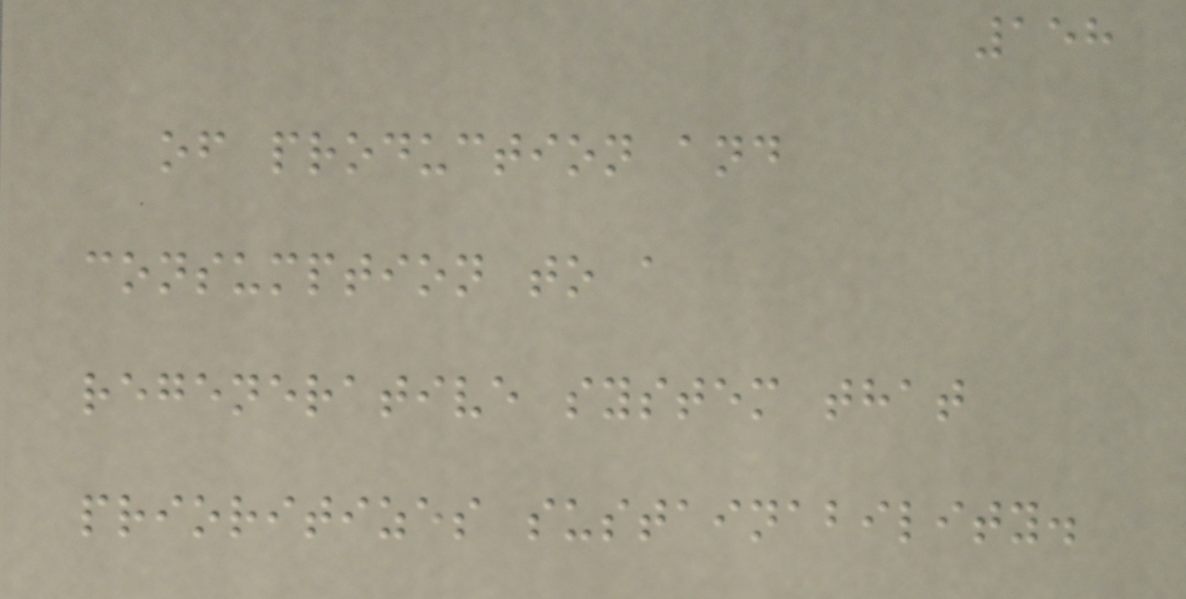158
of production and
consumption to a
regenerative system that
prioritizes sustainability.
